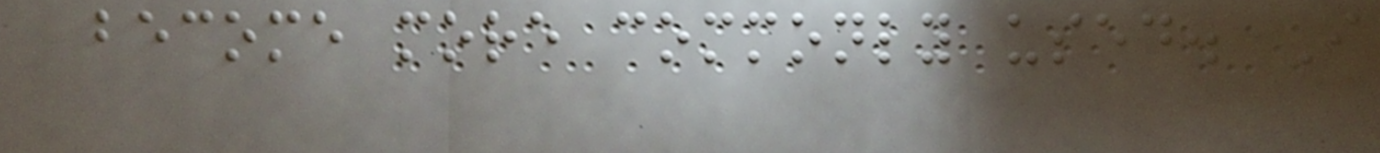become more commonly used. I
